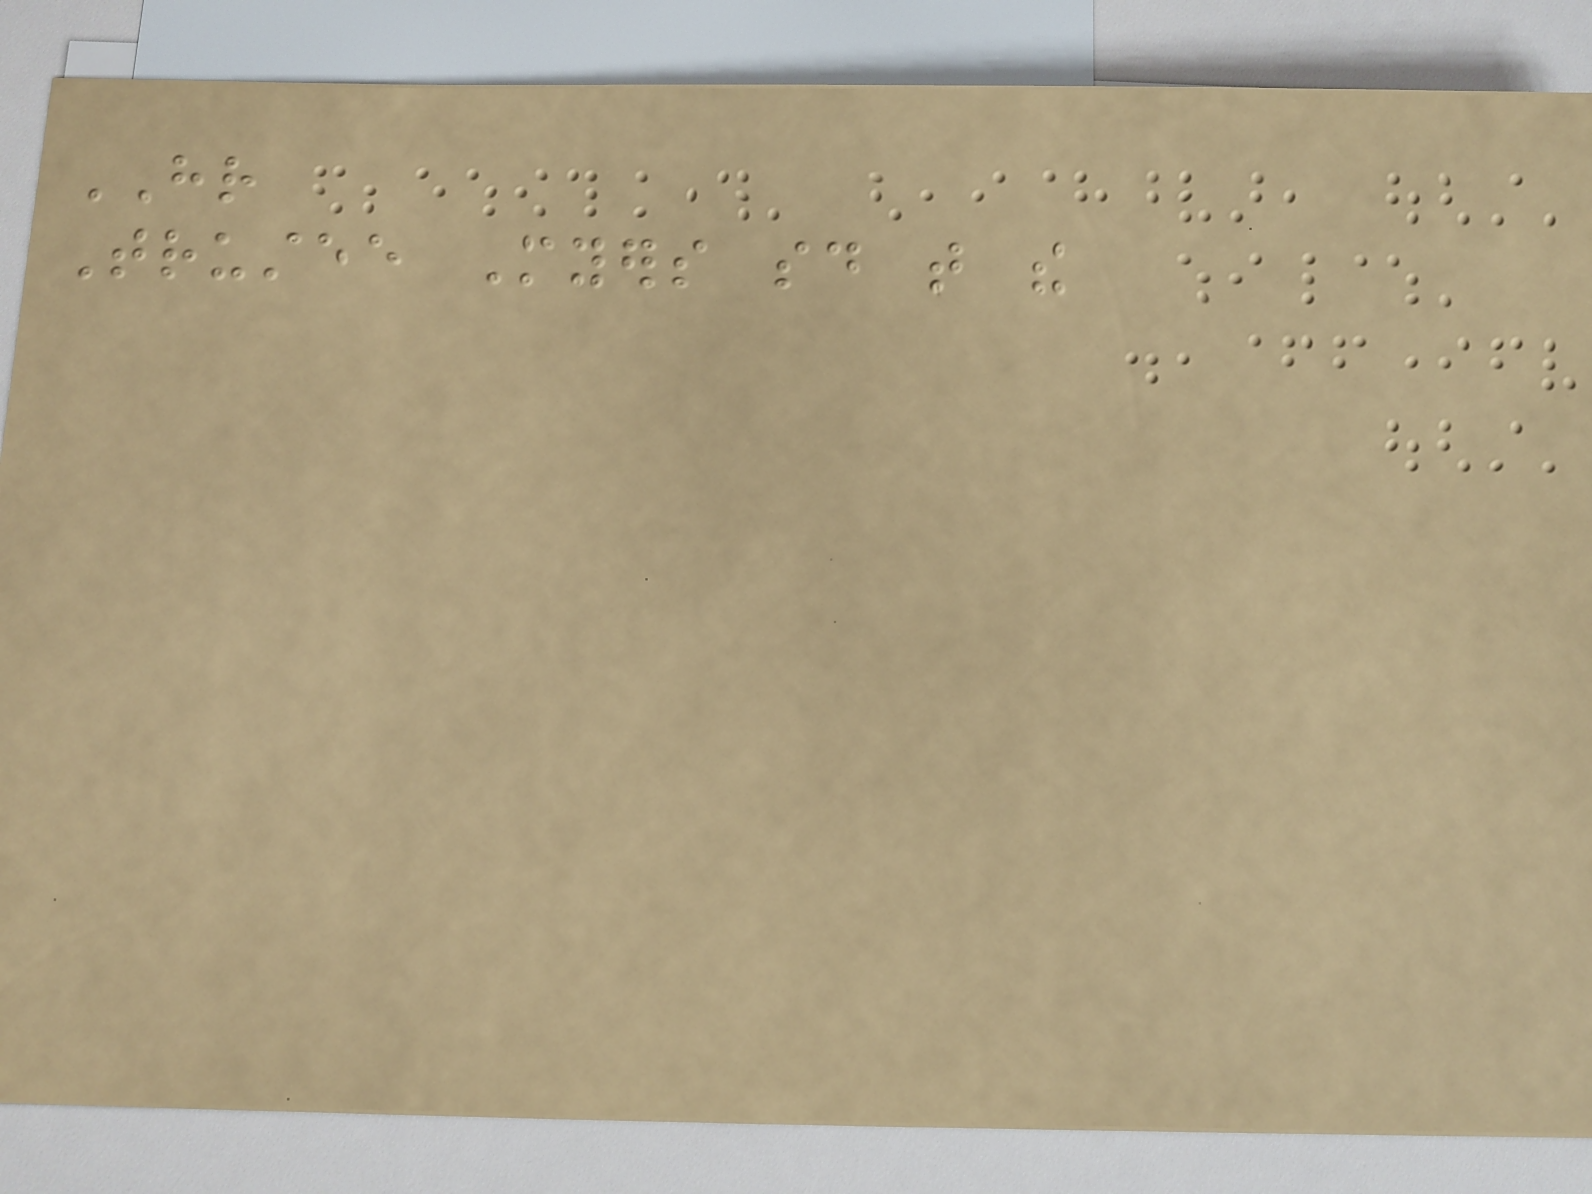HR
Trustee Myers said that the
